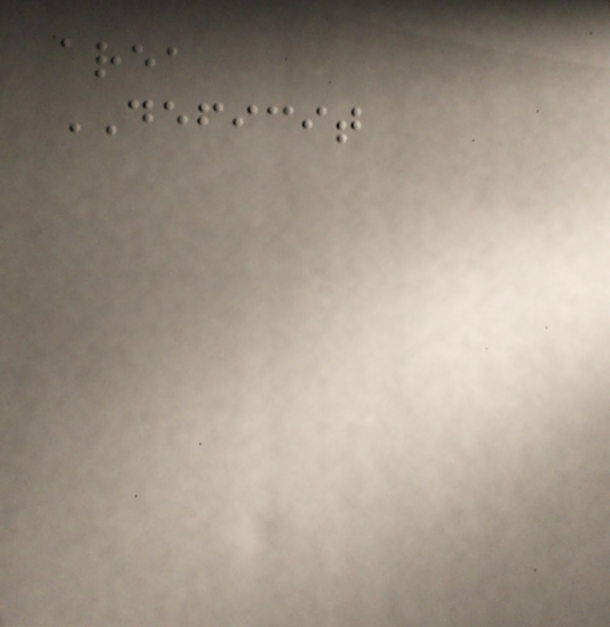area
DEFICIT
